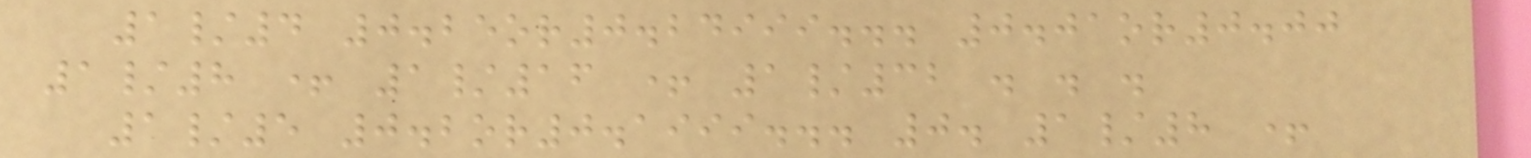1/4 0.25or0.24999... 0.01or0.00
1/8 + 1/16 + 1/32 . . .
1/5 0.2or0.1999... 0. 1/8 +
